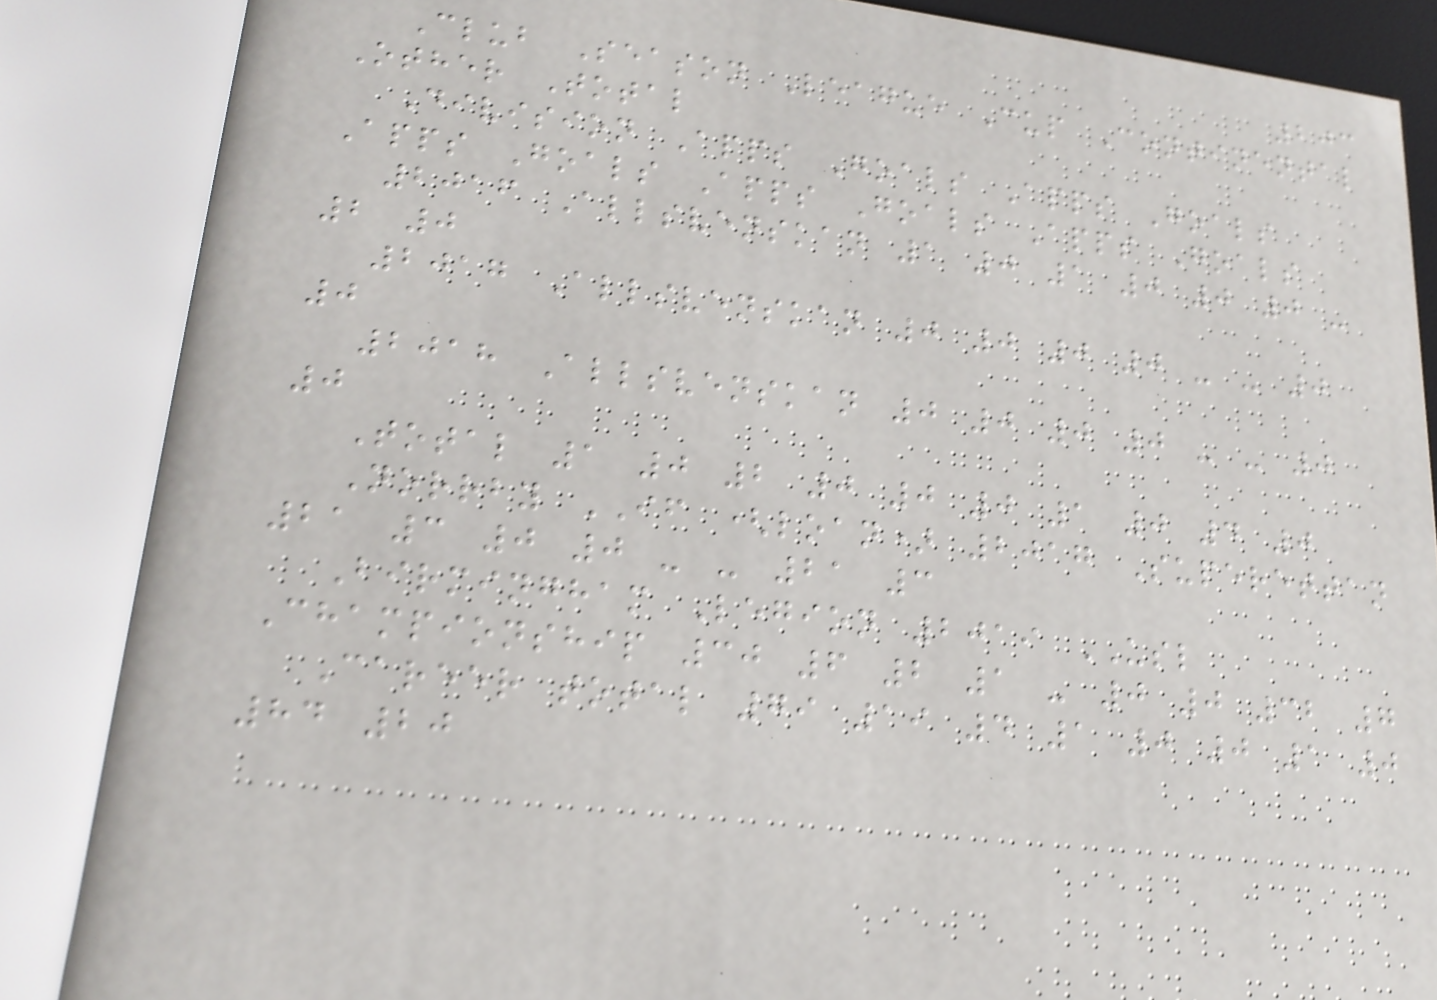203
Club Season League Cup Continental
Other Total
Division Apps Goals Apps Goals
Apps Goals Apps Goals Apps Goals
2016 Allsvenskan 1 0 1 0 0 0 -
2 0
2017 Allsvenskan 0 0 0 0 - - 0
0
2018 Allsvenskan 0 0 0 0 - - 0
0
Total 1 0 2 0 0 0 1 0 4 0
Norrby IF (loan) 2017 Superettan
21 3 0 0 - - 21 3
Birmingham Legion 2019 USL
Championship 30 6 2 1 - 0 0 32 7
Career total 79 19 4 1 0 0 1 0
84 20
